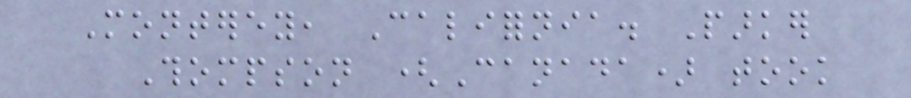Monterey, California. Parker
Thompson (Canada) took
